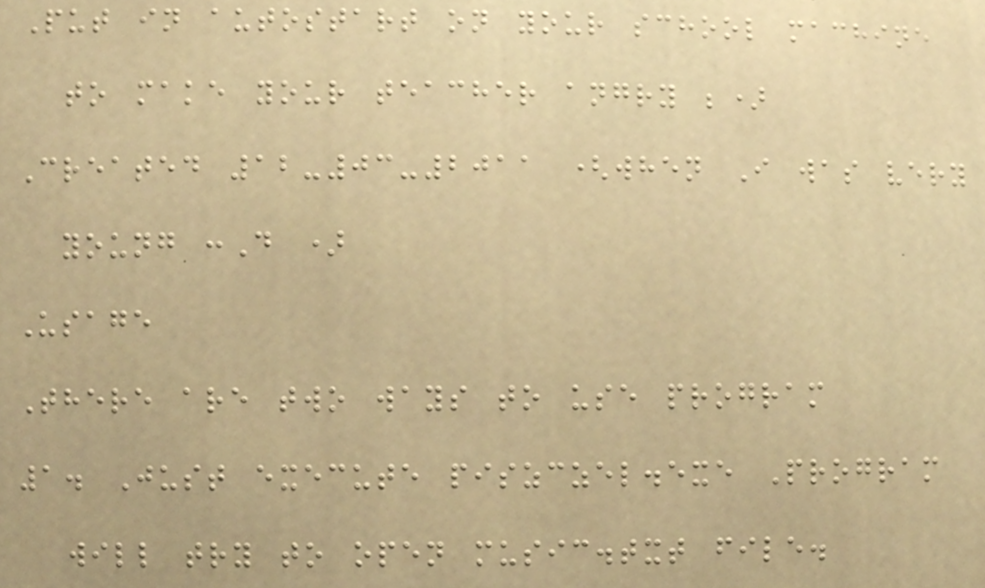Put in autostart on your school machine
to make your teacher angry ;)
Created 12-03-2011 (when I was very
young :D )
Usage
There are two ways to use program
1. Just execute piszczel.exe Program
will try to open music.txt file.
